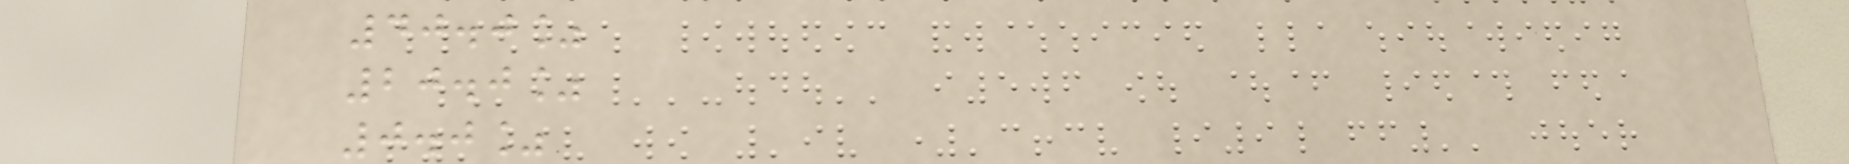40.0%
20.0%
0.0%
